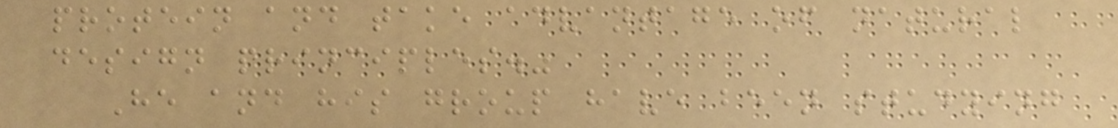protein and take advantage of natural
design principles."
He and his group have been studying
